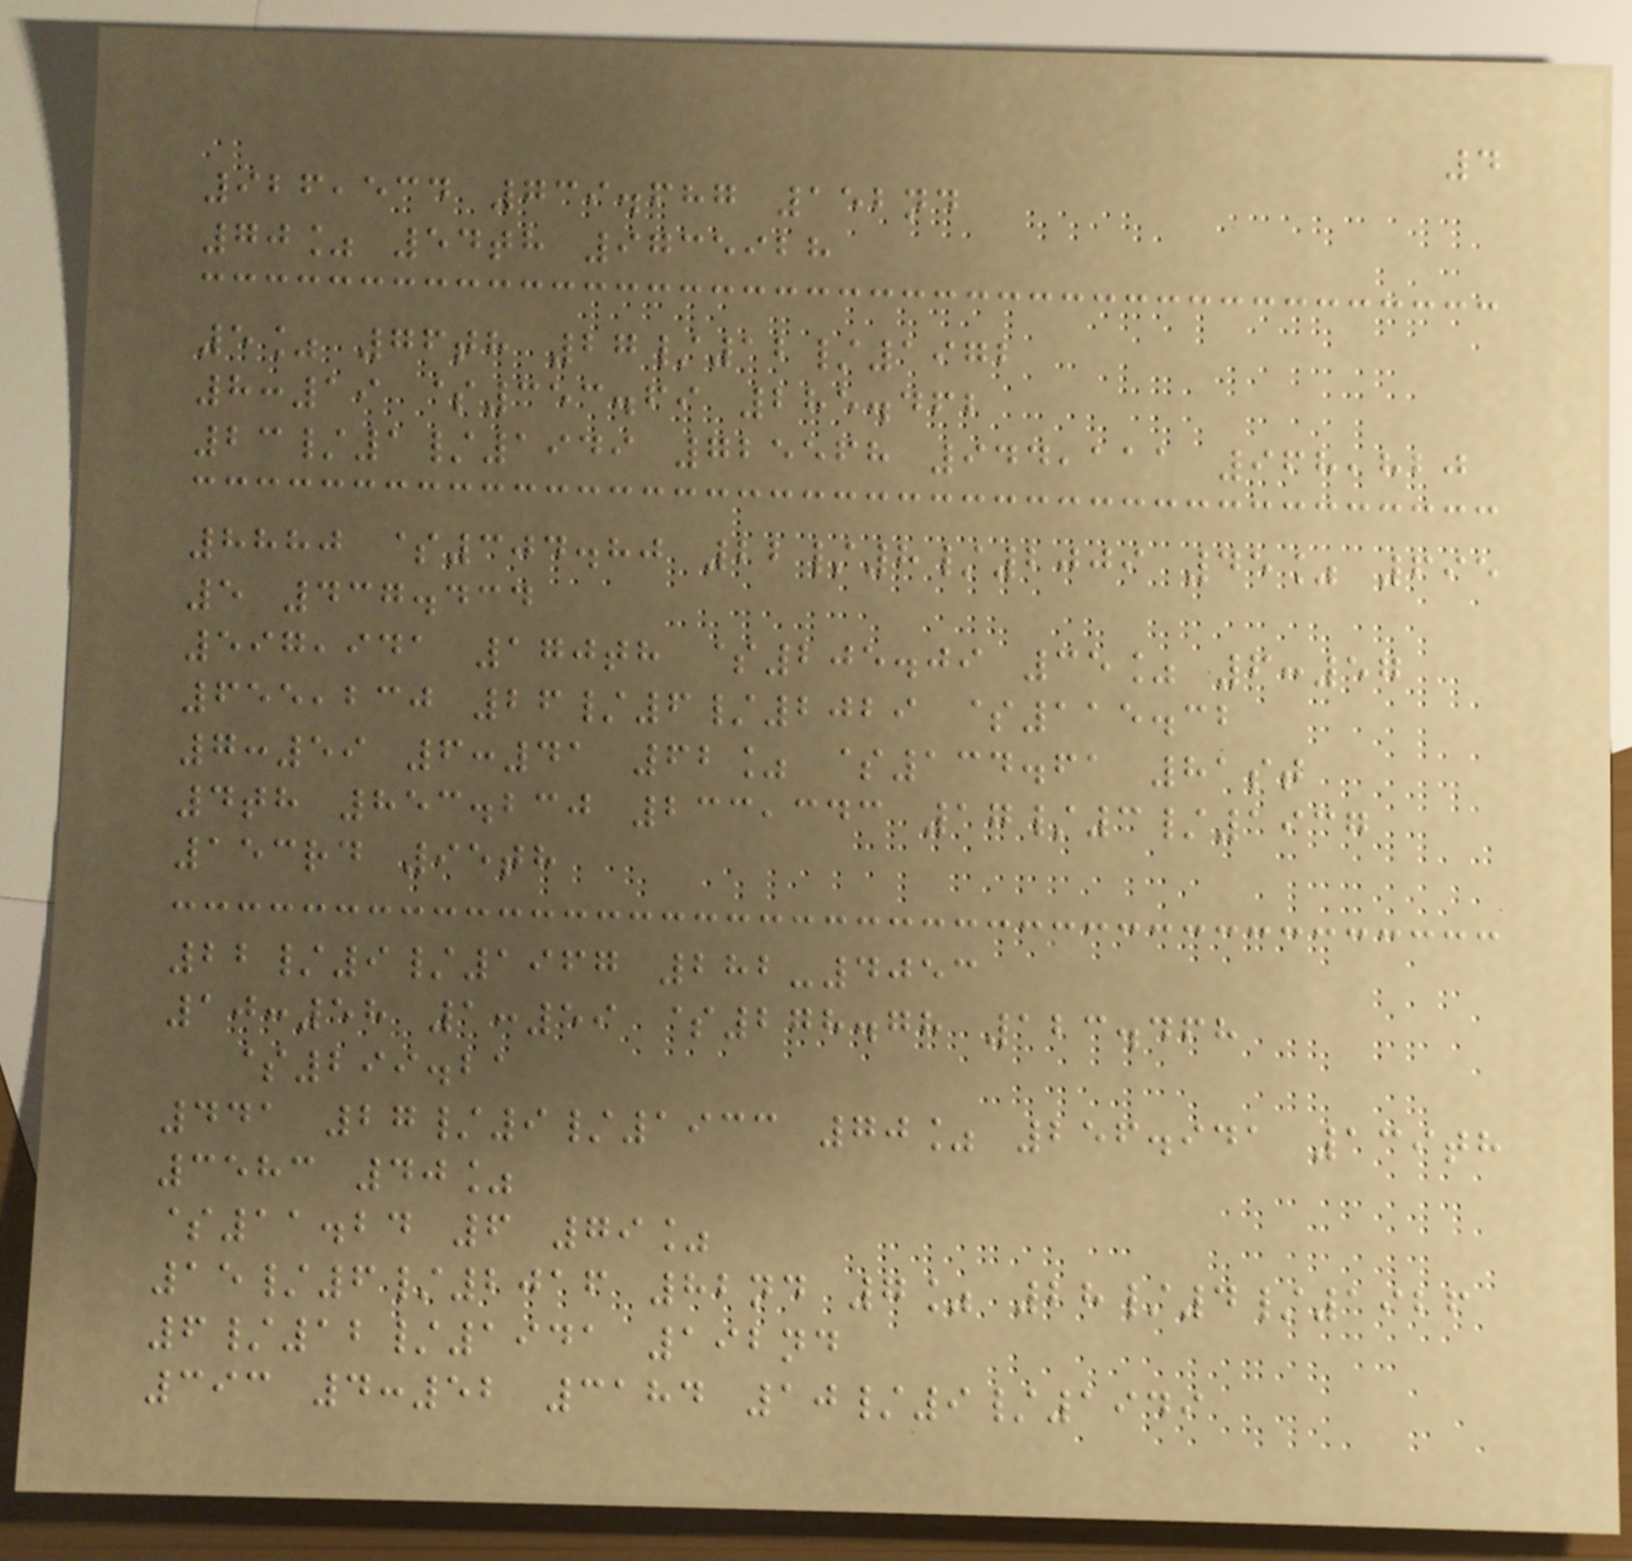4
926,534 739.687 152nd
70% 54th 9735928
5% 76th 27/12/1972
8:19 $353.69 285.462
23/1/1949 725568 944,111 968,820
8880 $304.80 22/8/2009 45% 695
5 437.434
597,941 170th $205.09 35% 6:57
655,230 26/6/2029 $115.32
7:59 6:41 62% $134.61 81st
4th 853.230 233,343 17/3/1937
153rd 95th
22/9/1967 282-4053
10:58 1:59 $278.78 123.468
$299.21
441 27/9/1933 70% 256.941 139th
3583 40%
$11.24 6 79%
15/6/2016 82nd 7% 28/4/1926
6/12/1941 192nd
393 4:52 3184 10/9/1949
